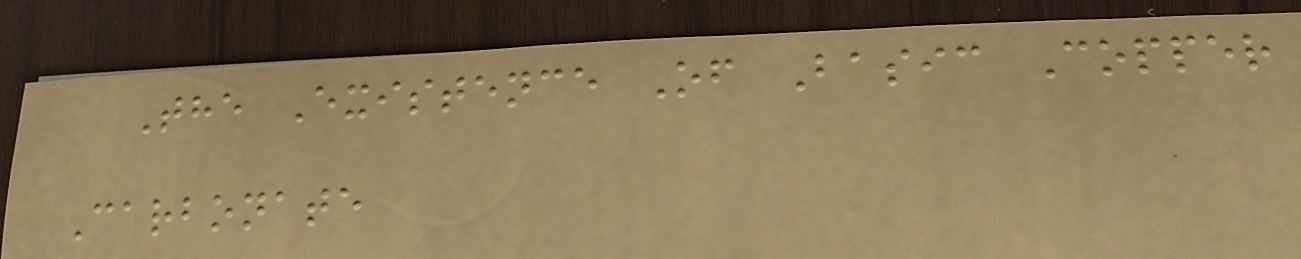The Existence Of Basic Copper
Carbonate
